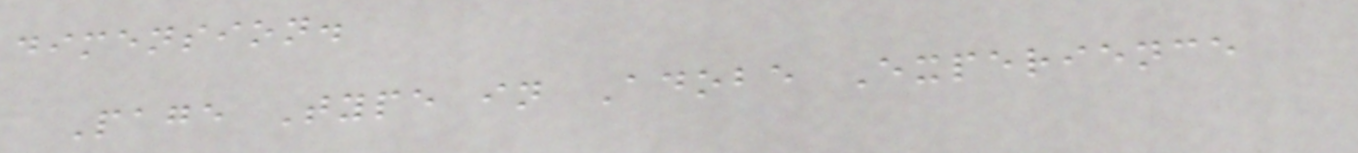dimension.
Page Type in Adobe Experience
